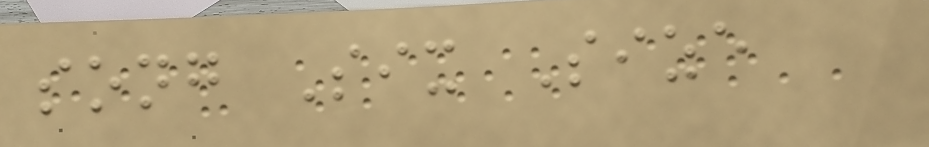song Six Size
